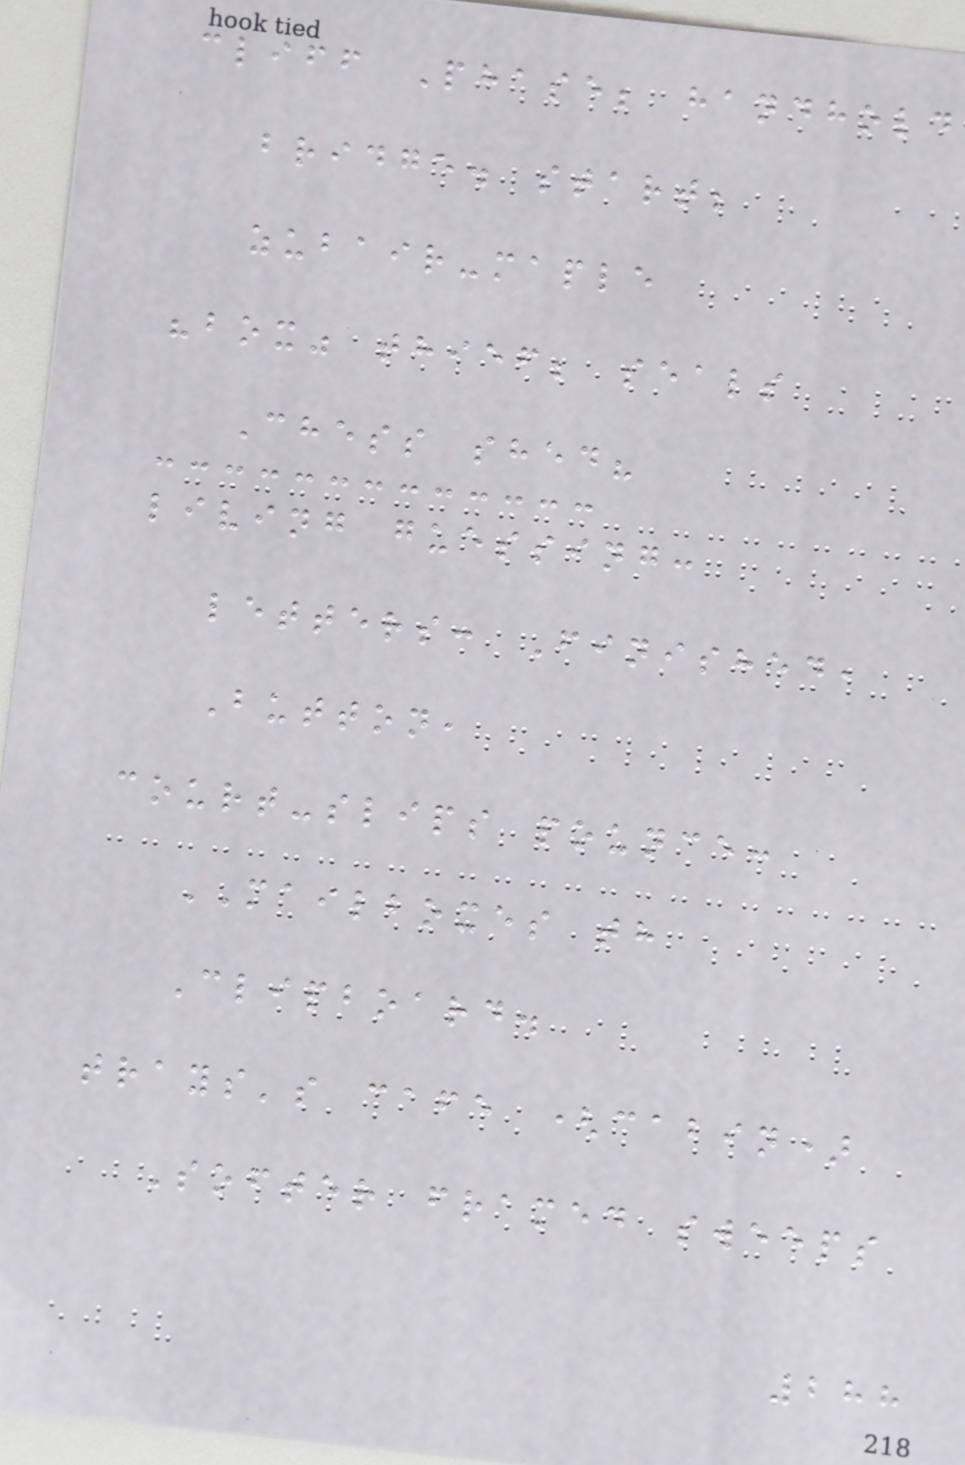cliff Phase; handhold
bridge. start;
zubair-maple
"box" thief; seals
Chess shed?
living guessing:
letters: Finished,
Button,
court-slips pounce:
MAILBOXES th
Clipboard.
trays's cafe (cabin)
Softer framed sweeps
288
